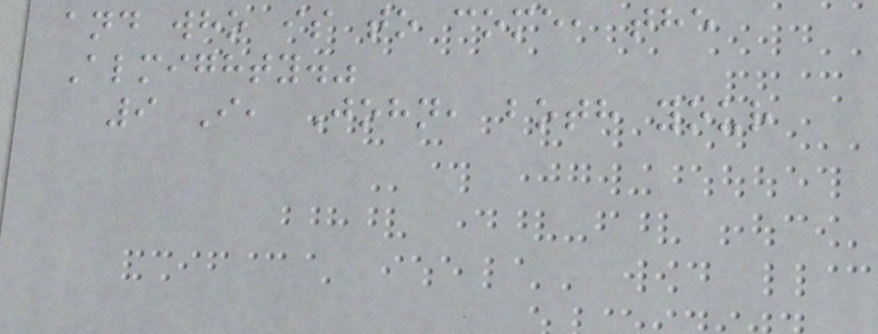and who is to come, the
Almighty."
9 I, John, both your
